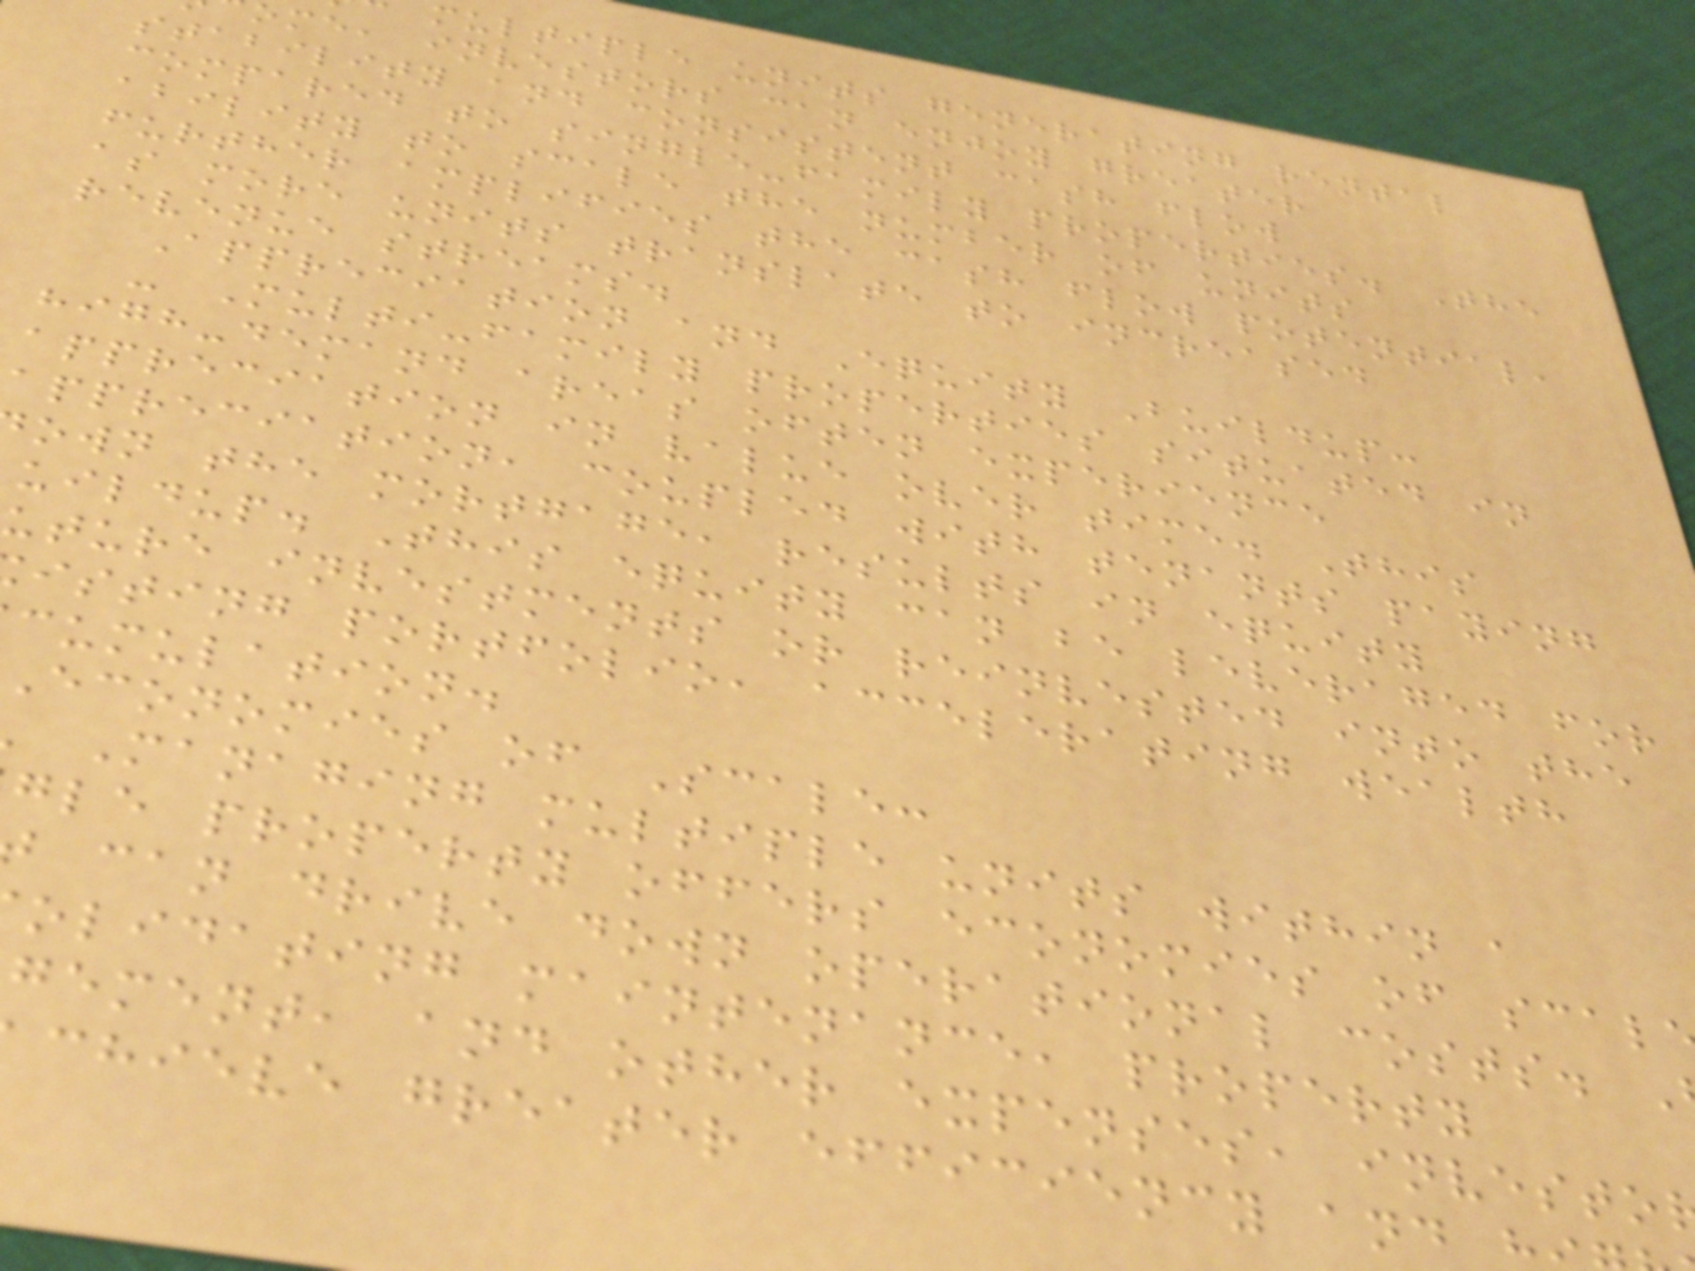multiple units generating rental
ome, investors can enjoy greater
stability and consistent cash flow
compared to single-family properties. The
ability to scale the number of units
further amplifies the cash flow potential,
as more units translate to increased
revenue streams.
Appreciation and Equity Buildup:
- Multi-family properties situated in
high-demand areas often experience
appreciation in value over time. This
appreciation, coupled with tenants paying
own the mortgage, results in equity
uildup. This equity can be leveraged for
uture investments or reinvested into the
isting portfolio, accelerating wealth
cumulation.
economies of Scale:
Managing multiple units within a
gle property offers economies of scal
can drive down operational costs.
olidating maintenance, property
gement, and other expenses, investo
chieve greater efficiency and
